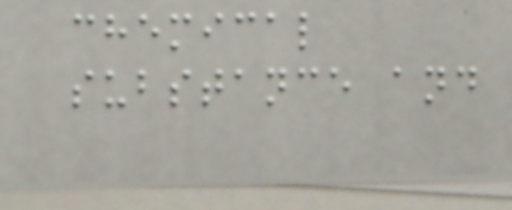chemical
substance and
